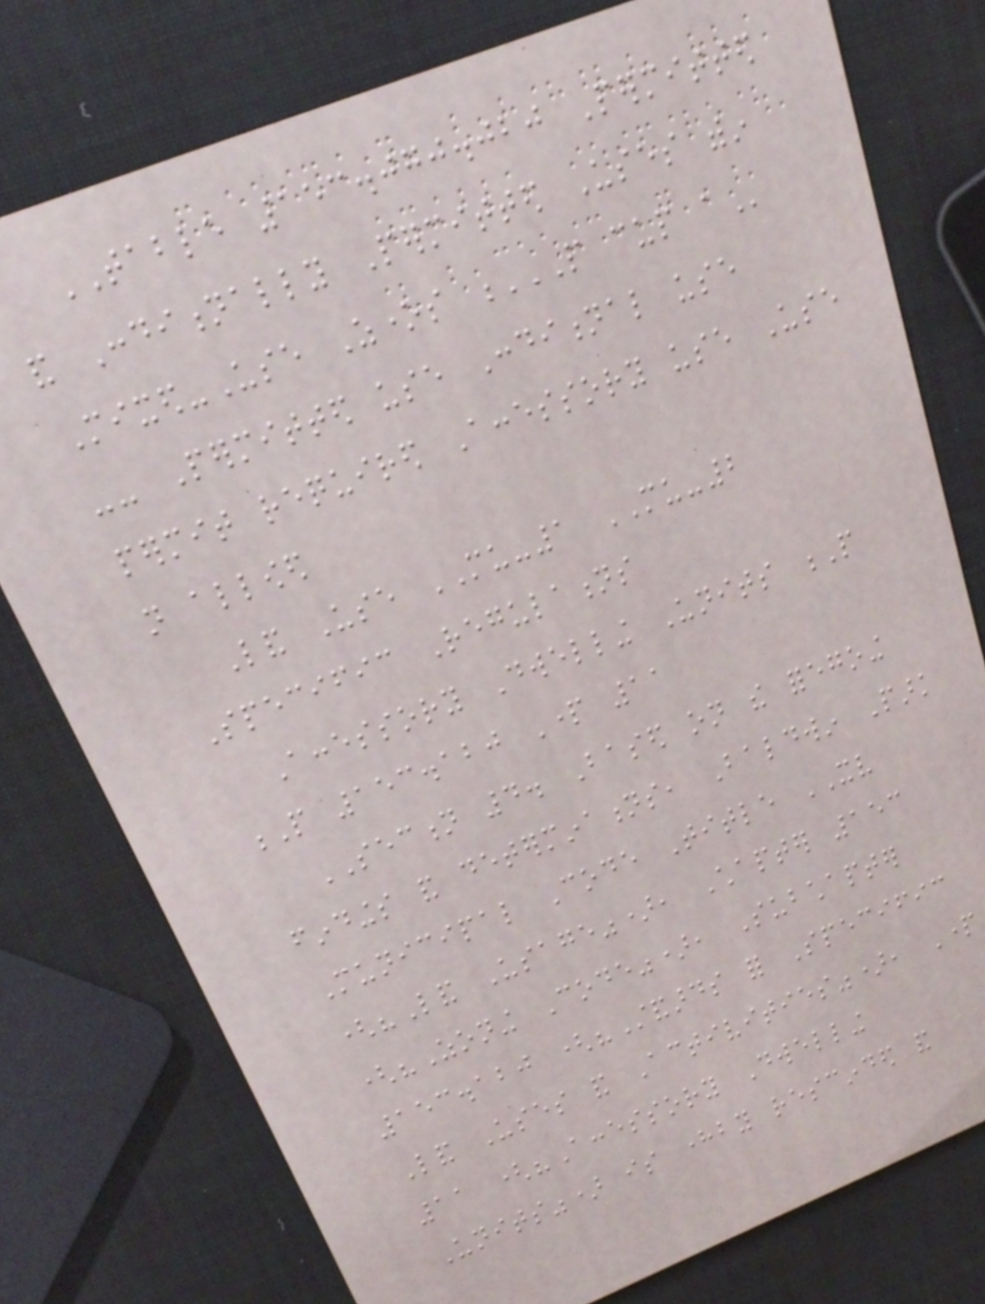TABLE 153.070.020 Permitted
and Conditionally Permitted Uses within
Mixed-Use Zones P CUP A
-- Permitted use Conditional use
permit required Accessory use Use
not allowed
Land Use MU-1 MU-2
Specific Regulations
Accessory Dwelling Units P
P 153.120 Part 11
SECTION 4. Based on the foregoing
findings and determinations, Baldwin Park
Municipal Code Title XV
("Land Usage"), Chapter 153
("Zoning Code"), Subchapter
153.120 ("Standards for Specific
Land Uses and Activities"), Part
11 ("Accessory Dwelling
Units") is hereby rescinded and
